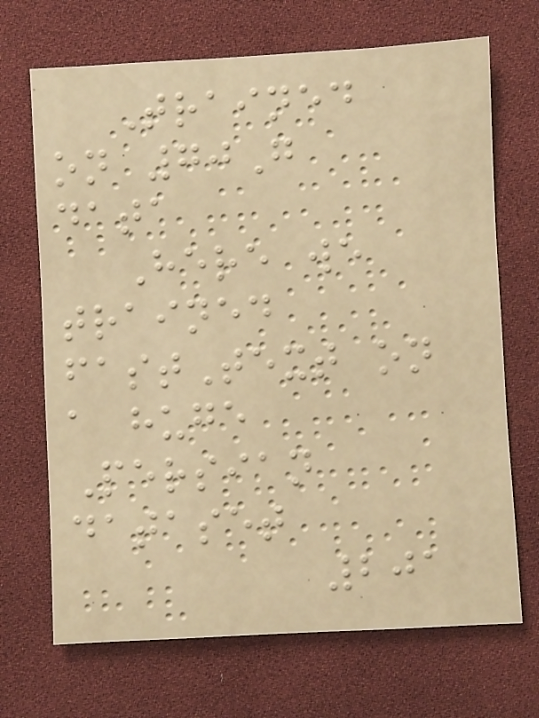Trained
on 70G
data
Here we
trained
fastText on
a huge
Persian
dataset
201
